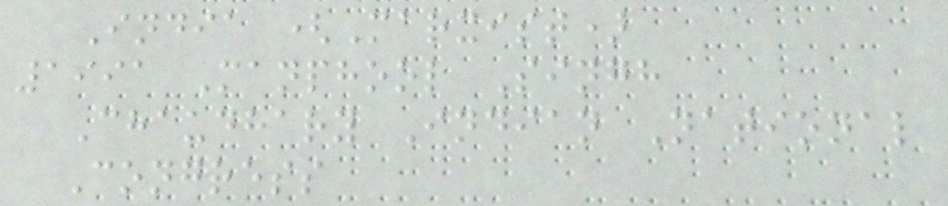India (Marxist)
1991 Manphool Singh
Chaudhary Indian National
Congress
